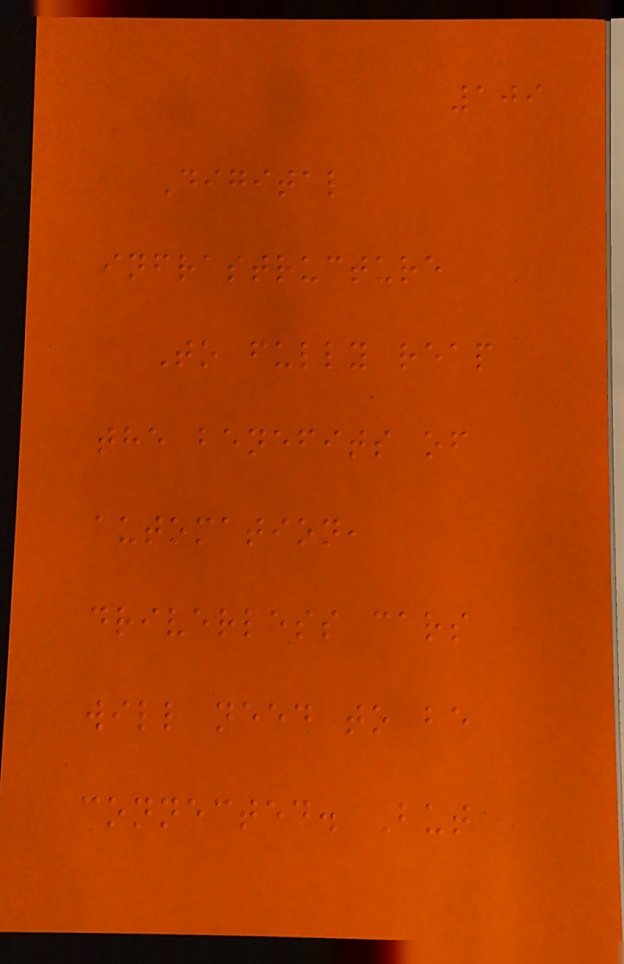109
Digital
infrastructure
To fully reap
the benefits of
automation,
driverless cars
will need to be
connected. But
